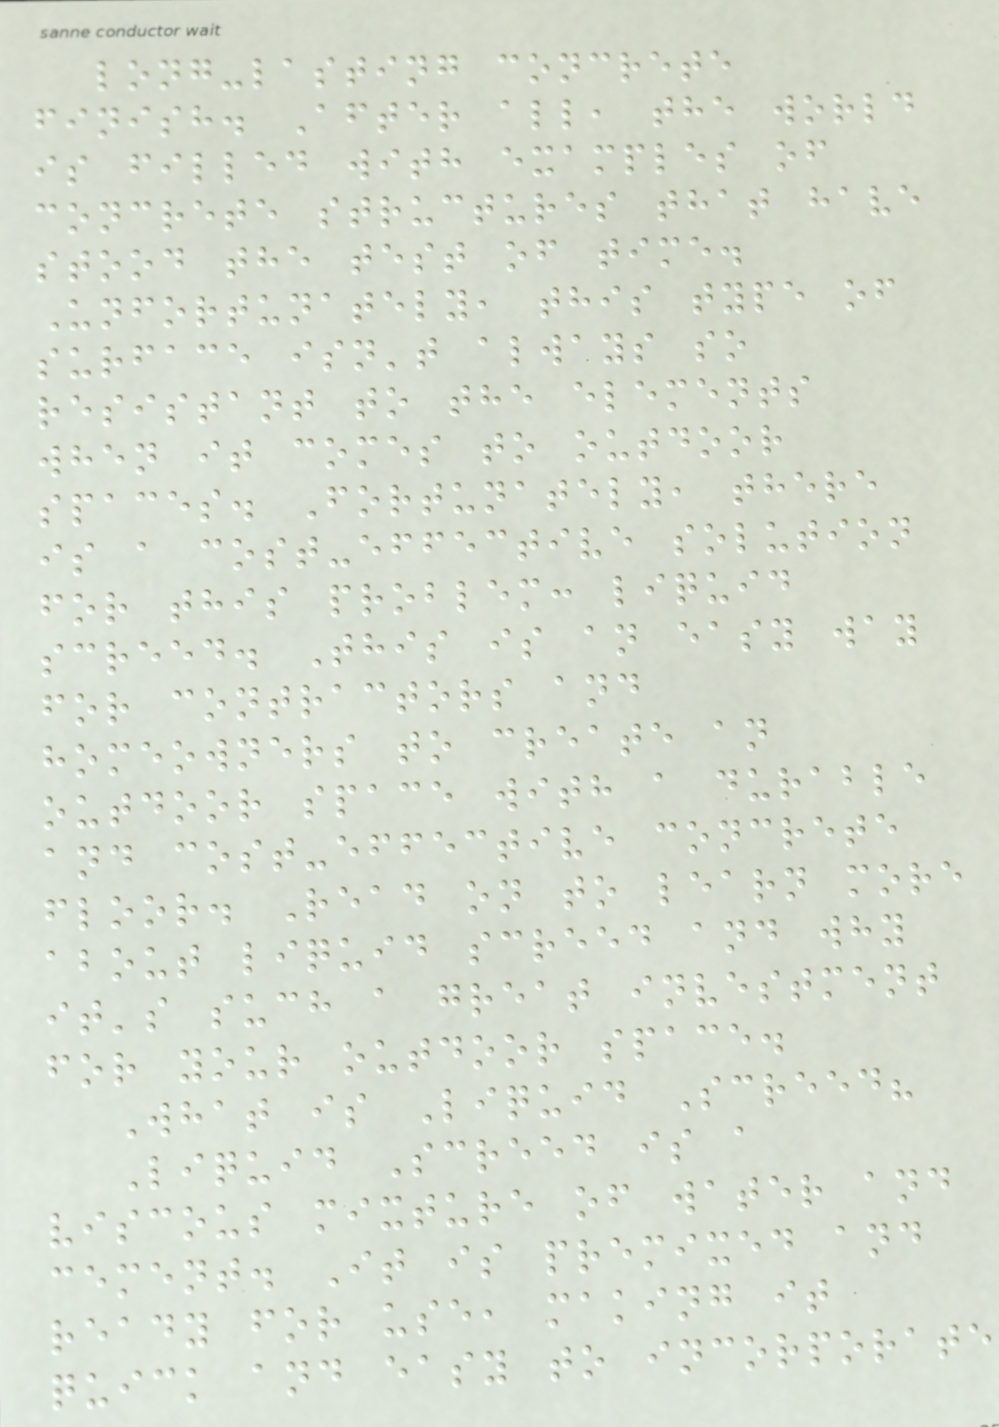long-lasting concrete
finish. After all, the world
is filled with examples of
concrete structures that have
stood the test of time.
Unfortunately, this type of
surface isn't always so
resistant to the elements
when it comes to outdoor
spaces. Fortunately, there
is a cost-effective solution
for this problem: liquid
screed. This is an easy way
for contractors and
homeowners to create an
outdoor space with a durable
and cost-effective concrete
floor. Read on to learn more
about liquid screed and why
it's such a great investment
for your outdoor space.
What is Liquid Screed?
Liquid Screed is a
viscous mixture of water and
cement. It is premixed and
ready for use, making it
quick and easy to incorporate
